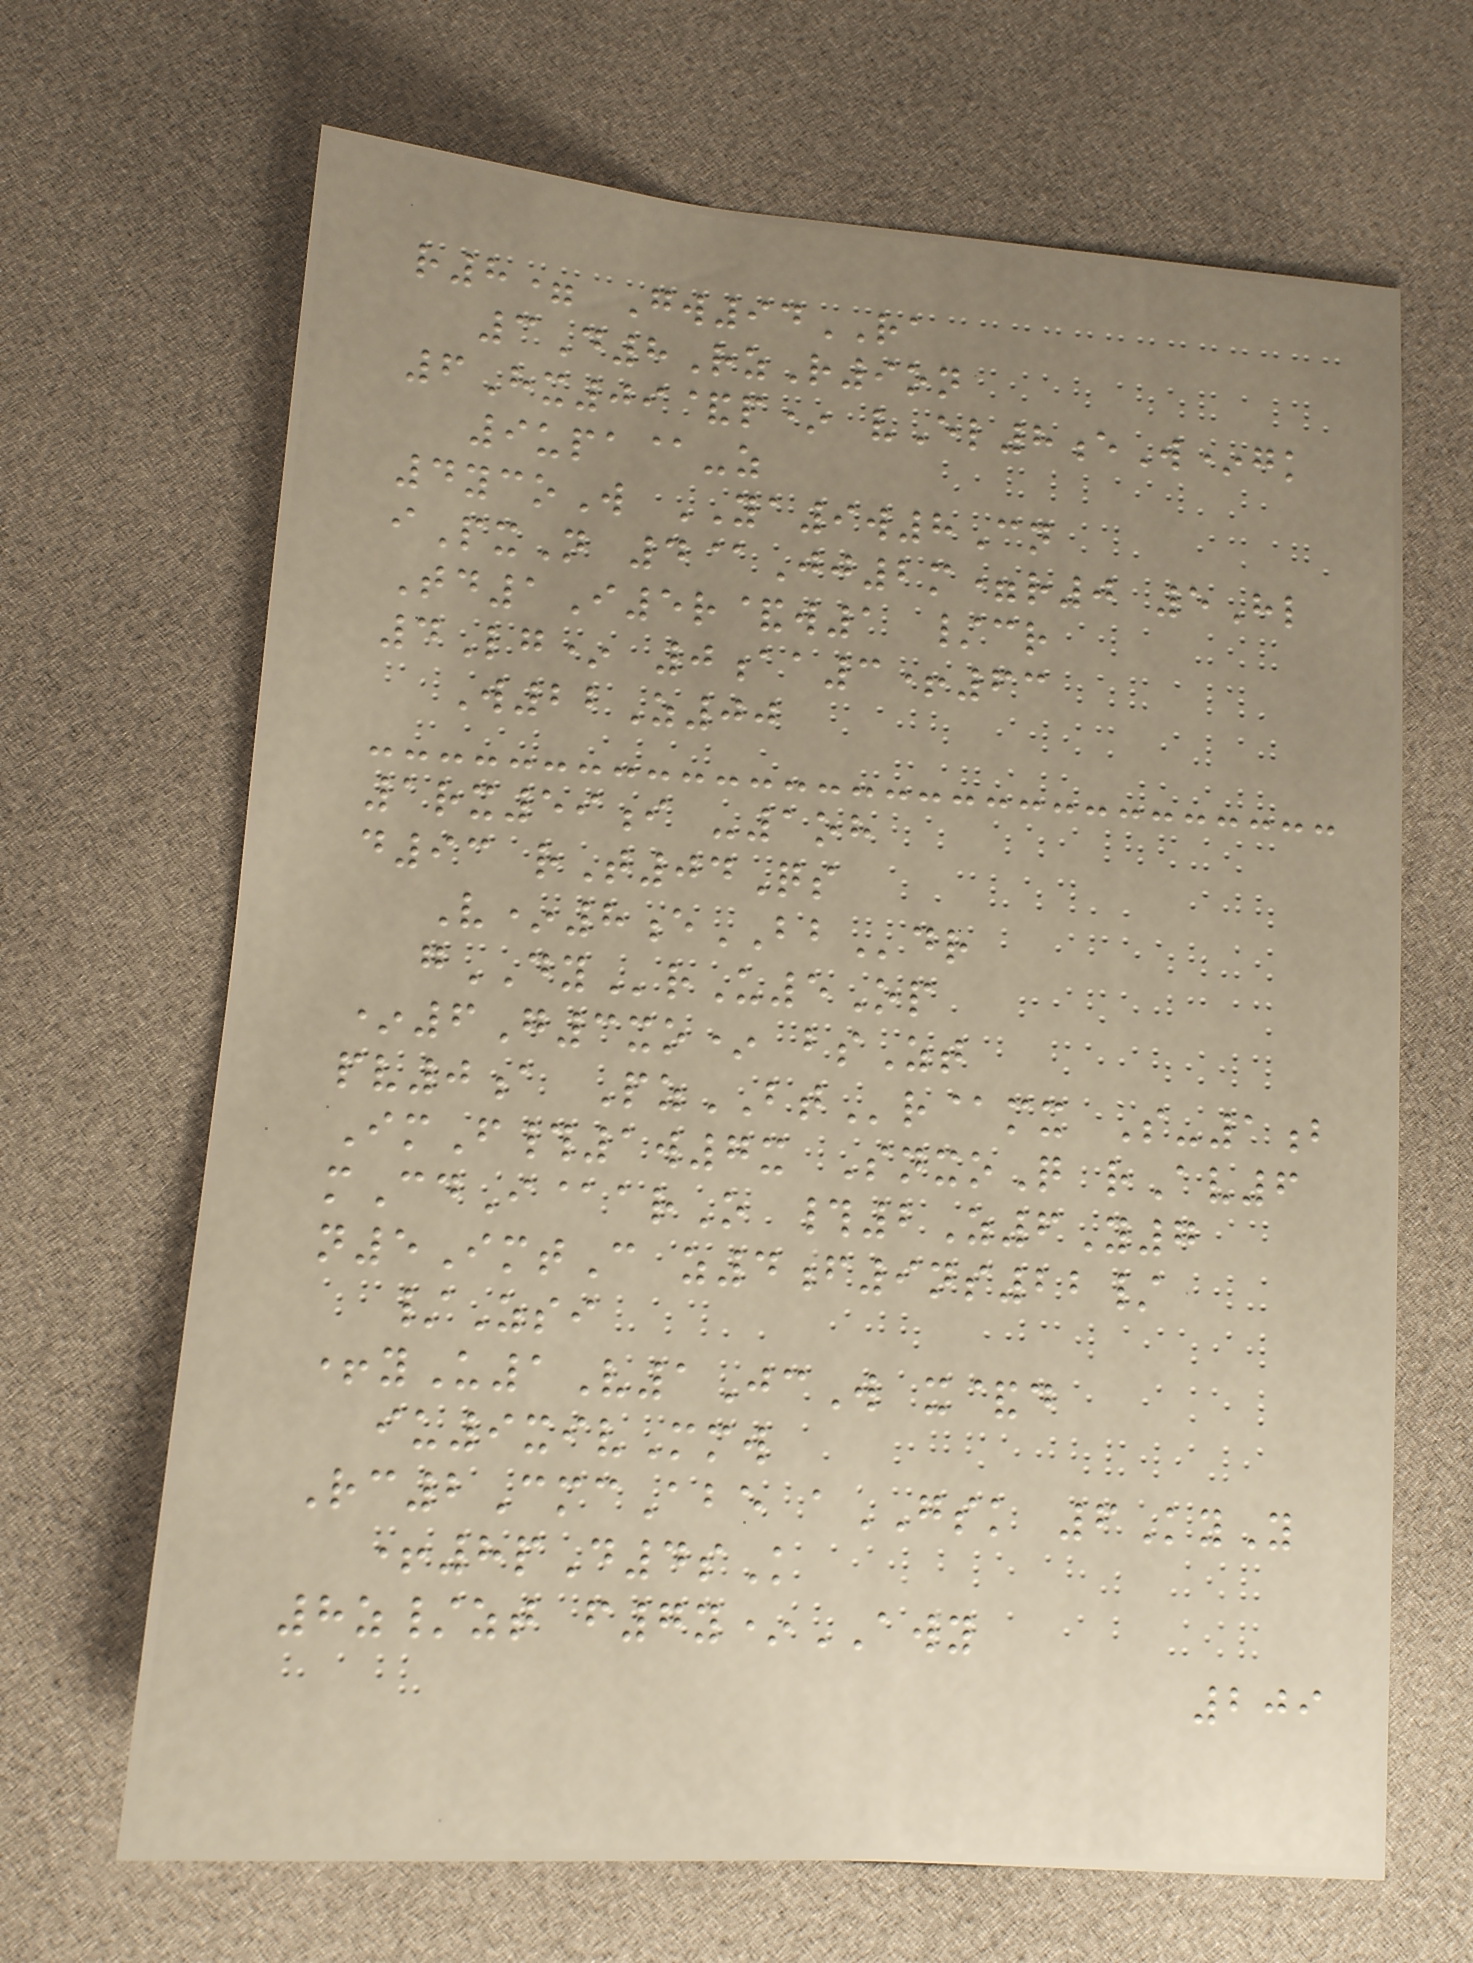r8= Gw94RA
3D8RzR9on
6Hx09&p* vEl8eW*gk
9upa@-z
4ycoW YA9w8Cn
iPxN 4@Jj2m=r0 5Hl
Td1I5r&w1 /cr
4Lg* 0aa3+63
W22Z00
1rx59i -1oh
d93 rT04Qs
V*8eBBdr
gDYrU5Op
*6G3xo* bsZt
pv0a PzBTr@mx S-1b
ImF#1w7x SnxoQ rAv6
mCdI@arO #2Z6Y7
n5ImtC z4f9ns22/
/Zsi
+yU1V1JcW x&d
iu9xivMmw
Rc2CmcAbe aGSK 6KyY
+8pD4sK
8z/zt f7y*AWY
209
